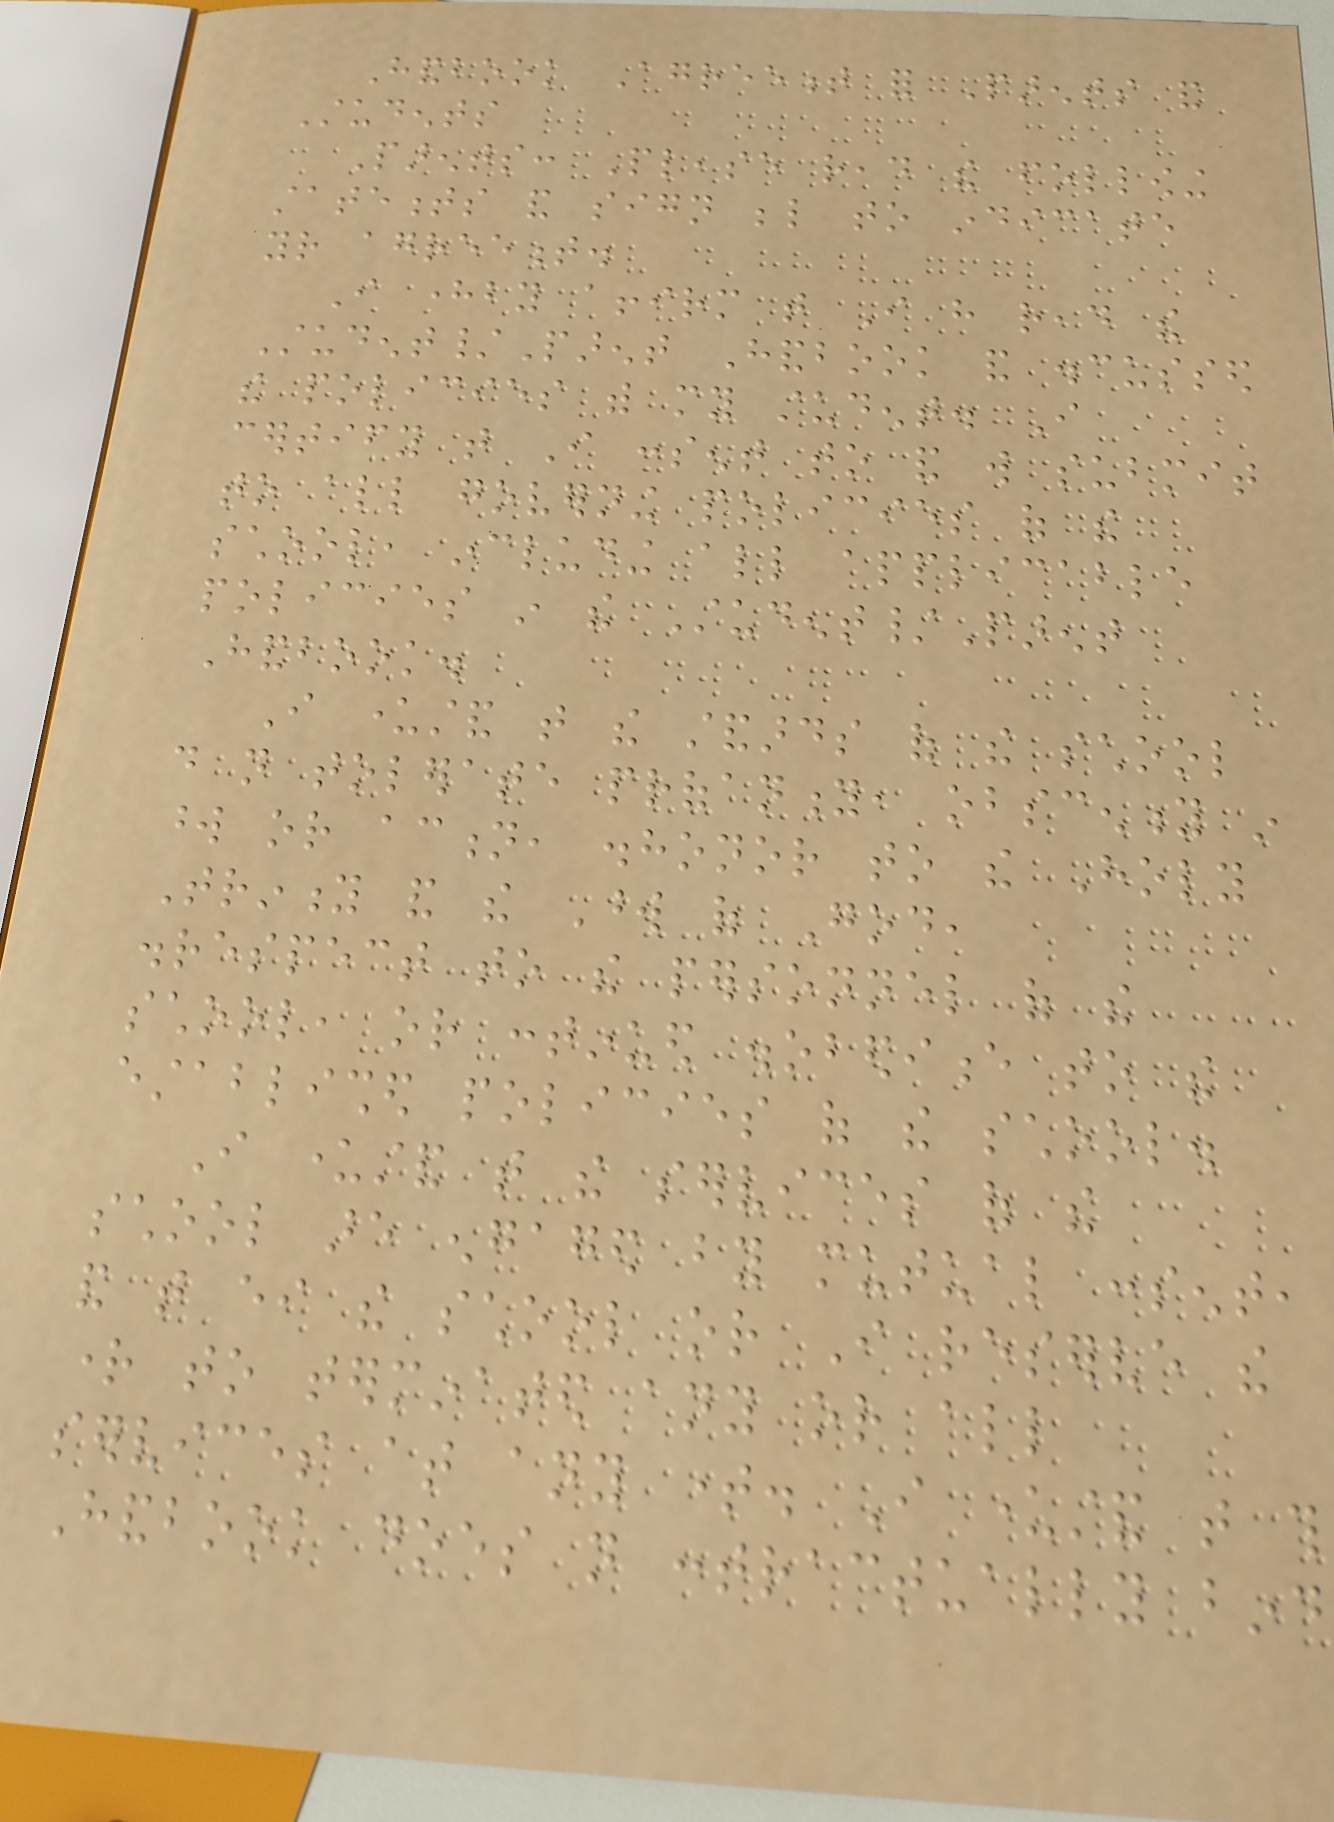Handbook Agreement for Parents and
Students
Parents: Please read the following
statements and sign below to indicate
your agreement.
I hereby affirm that I have read the
Student/Parent Handbook and discussed
the policies with my student. I
certify that I consent to and will submit
to all governing policies of the
school, including all applicable
policies in the Student/Parent
Handbook.
I understand that the standards of the school
do not tolerate profanity, obscenity in
word or action, dishonor to the Holy
Trinity and the Word of God,
disrespect to the personnel of the
school, or continued disobedience to the
established policies of the school.
I understand that the services of the
school are engaged by mutual consent,
and that either the school or I reserve the
right to terminated any or all
services at any time. I understand that this
Handbook does not contractually bind
